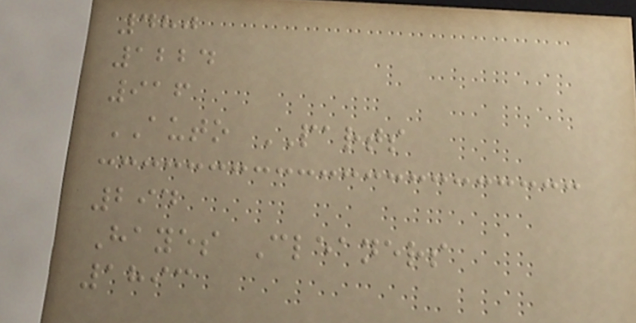480
1224
916
AUTO PARTS
294
Hayes Cleaners
1893
